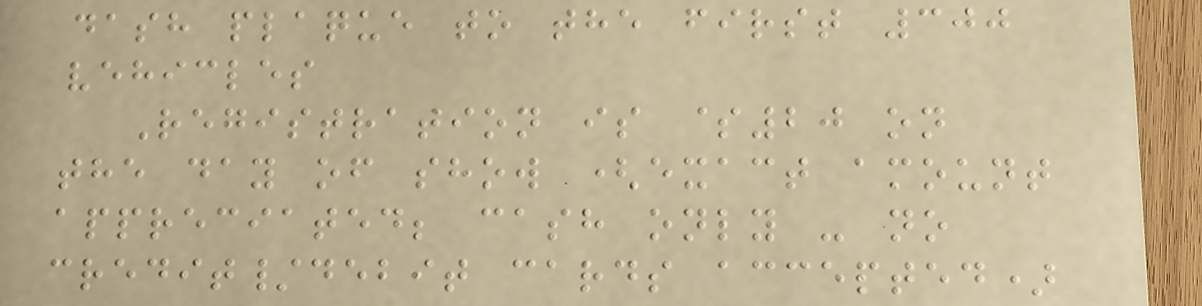dash plaque to the first 300
vehicles
Registration is $20 on
the day of show (exact amount
appreciated; cash only - no
credit/debit cards accepted)
